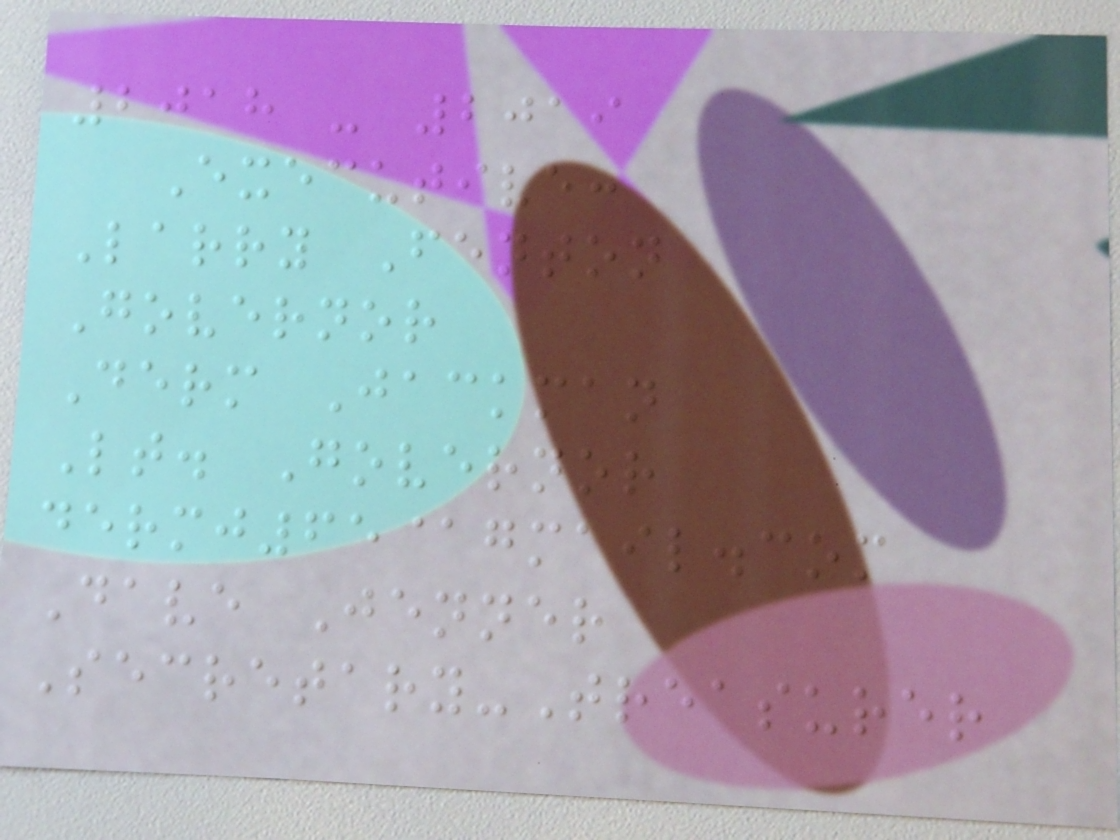2018 - 2019
Executive:
Larry Fenton
Governor
Derm Jackman
Lt. Governor
dermj65@gmail.com
Dave Jenner
Secretary-Treasurer
